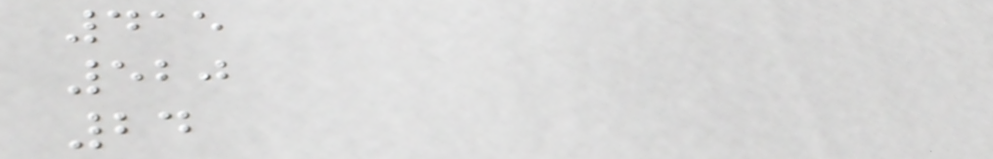415
520
24
